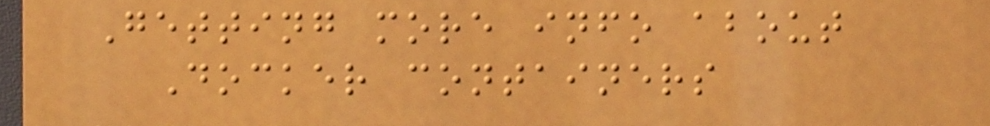Getting more info about
Docker containers
